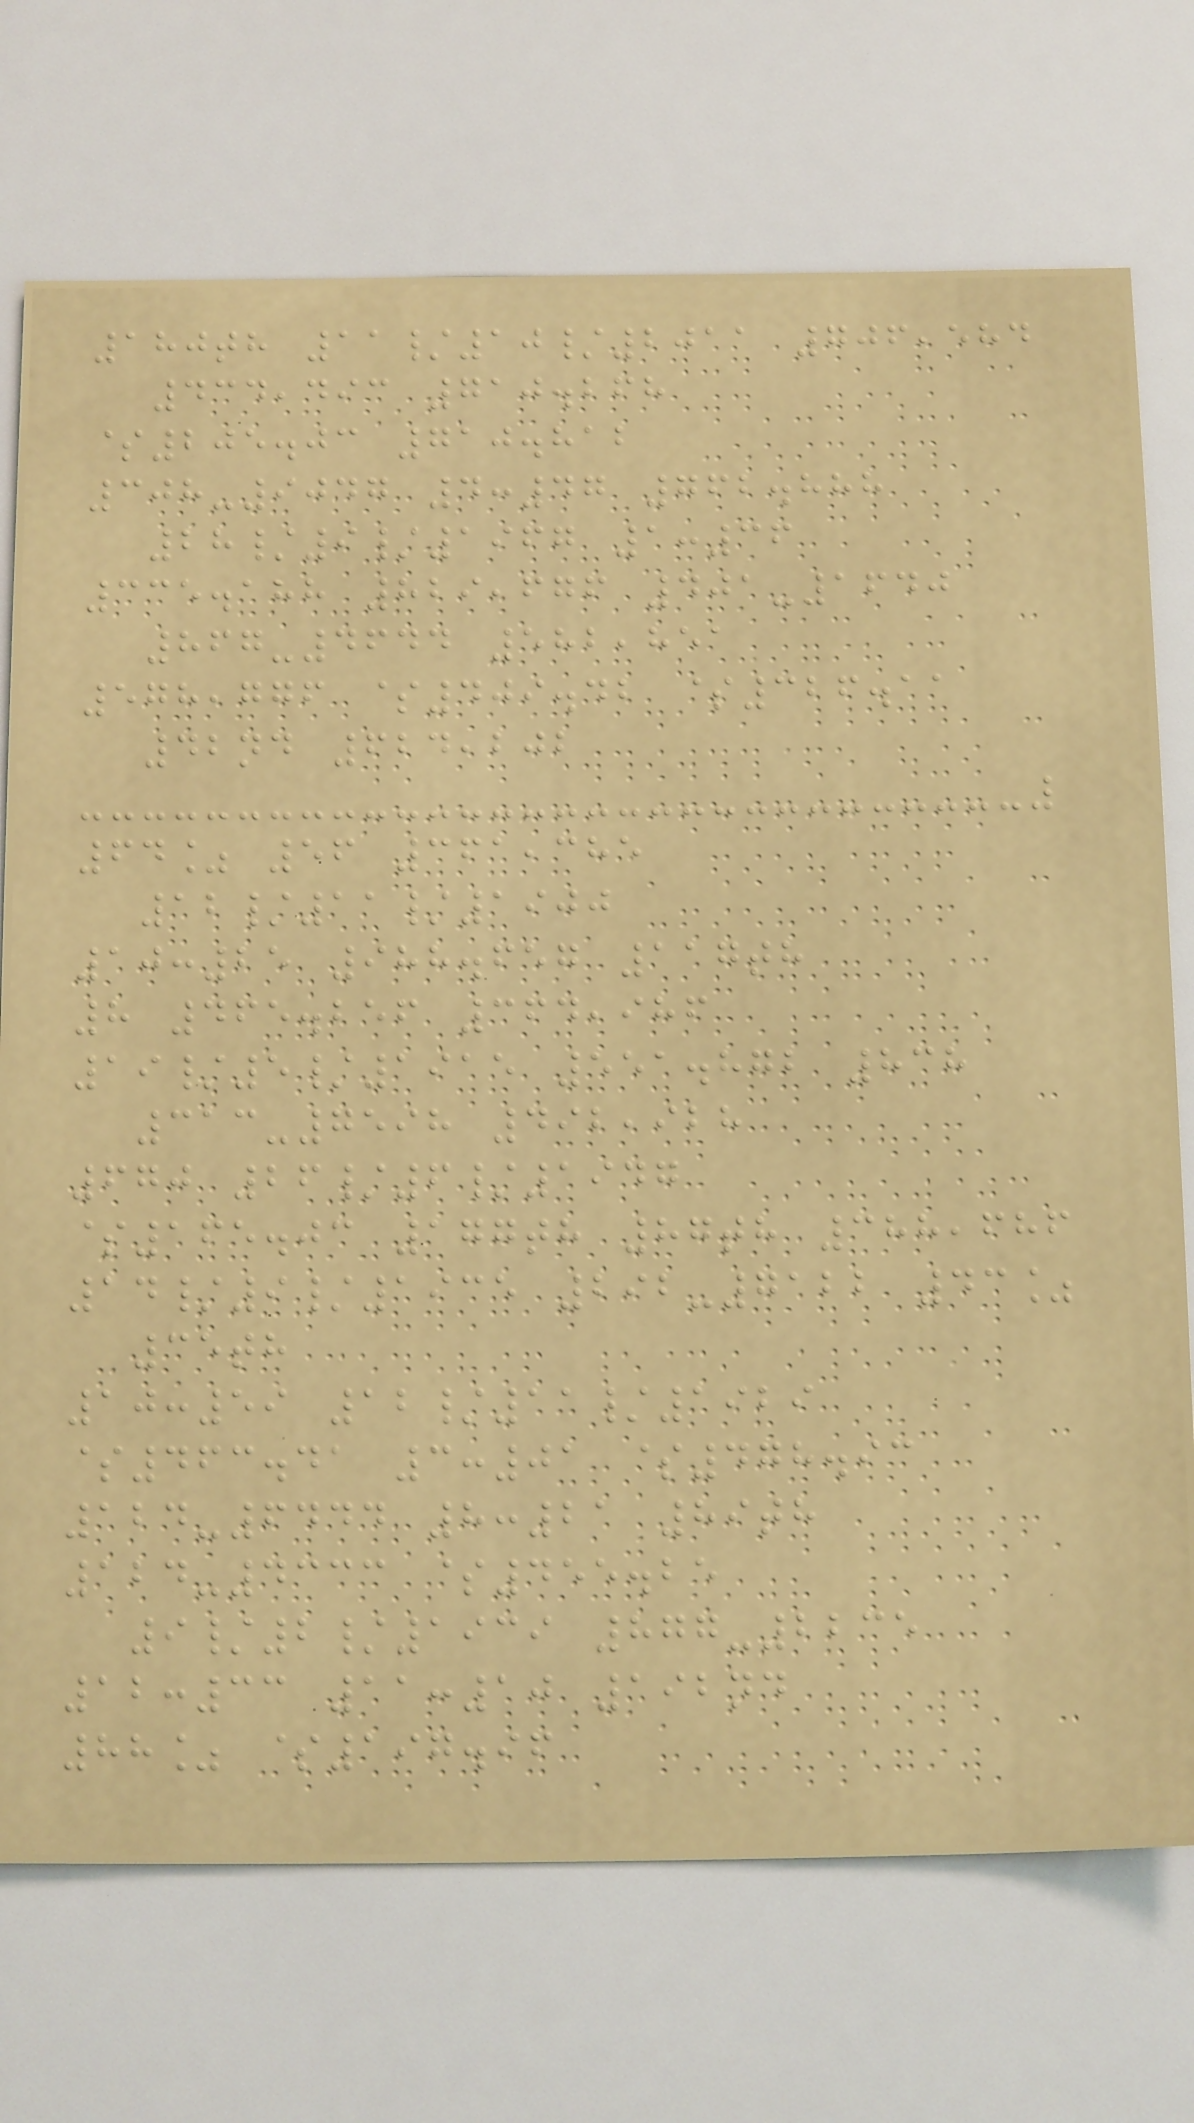180th 11/10/2011 706,584
434,493 710.268
$205.03 710.812
308-9047 4:47 762.888
28/9/1967 1:36
335.188 829,676 401-1640
867-4644 582,851
578,776 $409.42 $326.11
42nd 624,202
64% 56 361,385
12/11/1900
10:25 988.657 117th
8 465.256 364,986
19/5/1915 551.872 838
313-7598 492,928
670 26/6/1947
$165.03 177th 87th 388,686
14/9/1935 292-7122 43%
35th
10:59 12/11/1929
$463.41 3:01 $478.93
124-6444 8:21 89th
124-4333 $455.25
9/2/1939 877-2235
12:33 11:10 192nd
88% $197.96
